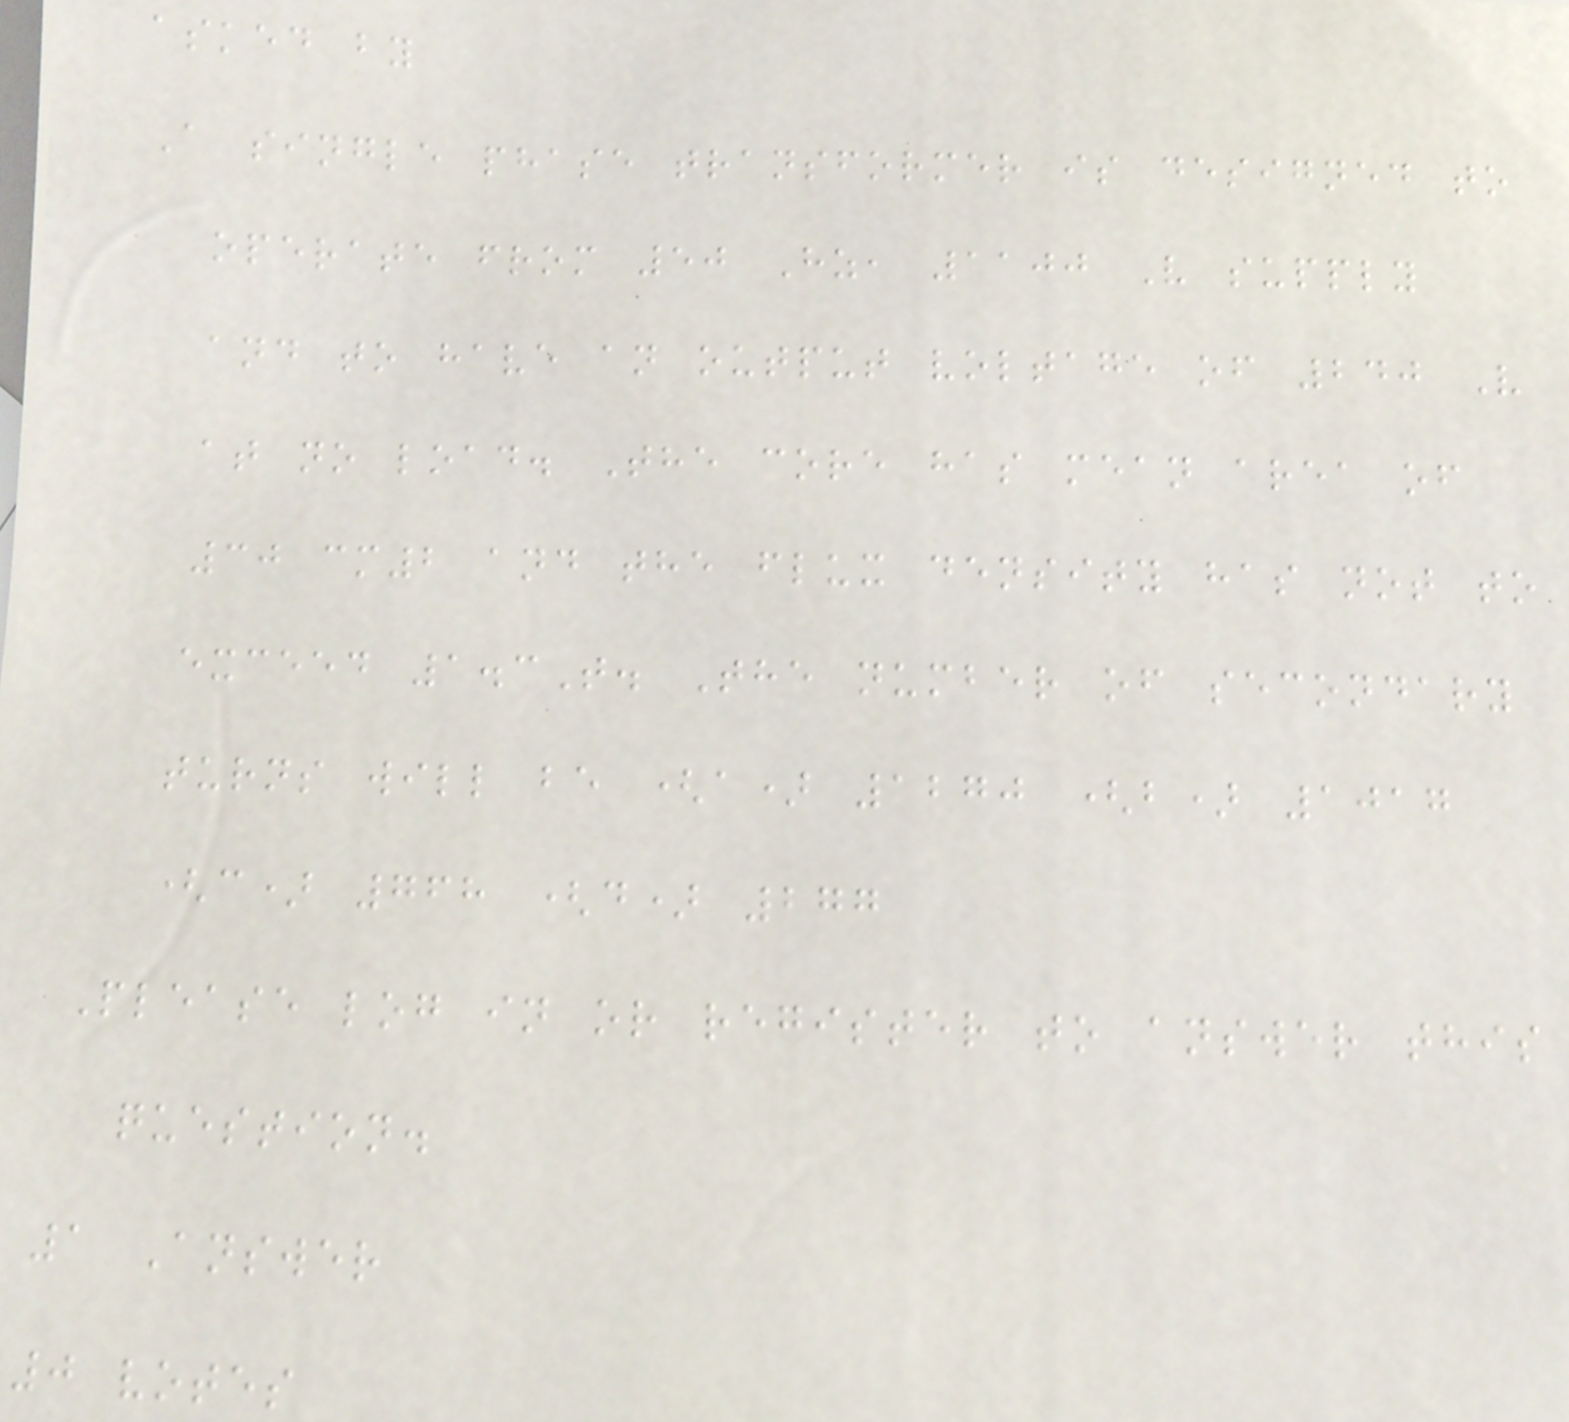asked by
A single phase transformer is designed to
operate from 50 Hz, 1100 V supply
and to have an output voltage of 240 V
at no load. The core has mean area of
30 cm2 and the flux density has not to
exceed 1.3T. The number of secondary
turns will be (a) 1270 (b) 1017
(c) 768 (d) 277
Please log in or register to answer this
question.
1 Answer
0 votes
